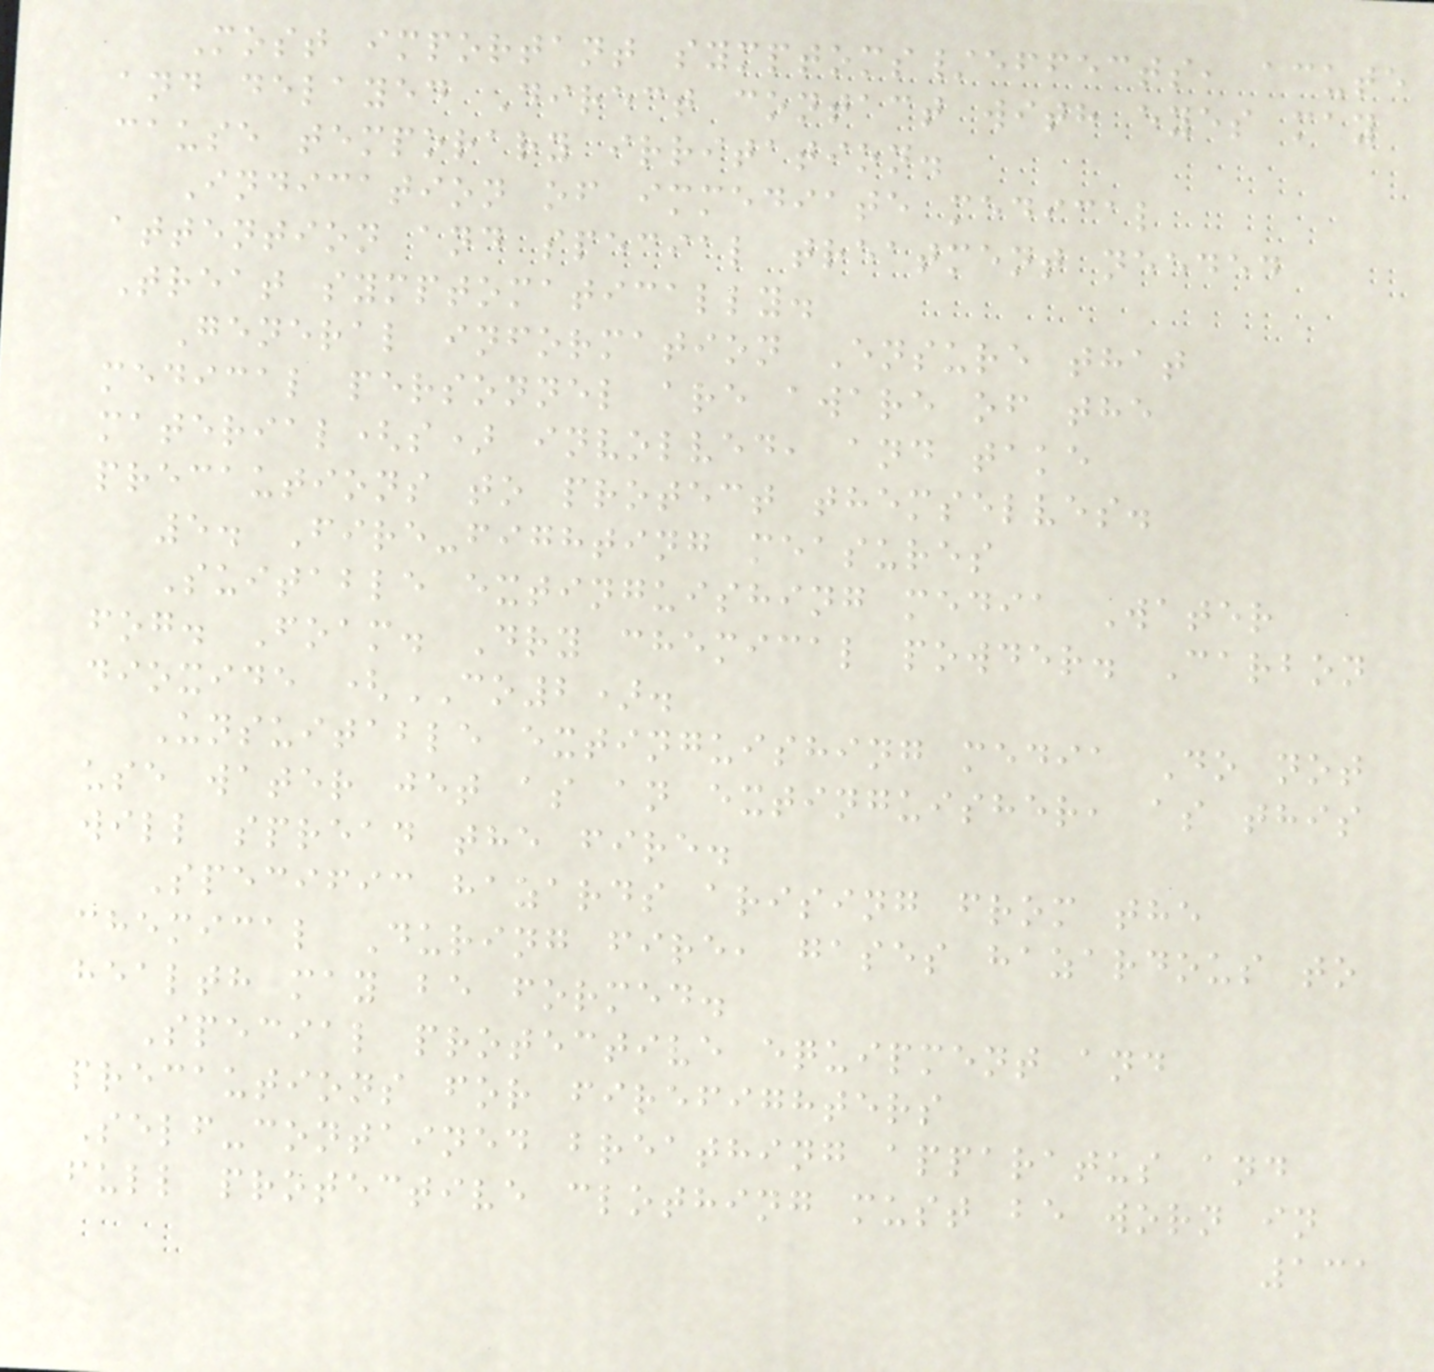Most important symptoms/effects, acute
and delayed Direct contact with eyes may
cause temporary irritation.
Indication of immediate medical
attention and special treatment needed
Treat symptomatically.
General information Ensure that
medical personnel are aware of the
material(s) involved, and take
precautions to protect themselves.
5. Fire-fighting measures
Suitable extinguishing media Water
fog. Foam. Dry chemical powder. Carbon
dioxide (CO2).
Unsuitable extinguishing media Do not
use water jet as an extinguisher, as this
will spread the fire.
Specific hazards arising from the
chemical During fire, gases hazardous to
health may be formed.
Special protective equipment and
precautions for firefighters
Self-contained breathing apparatus and
full protective clothing must be worn in
131
